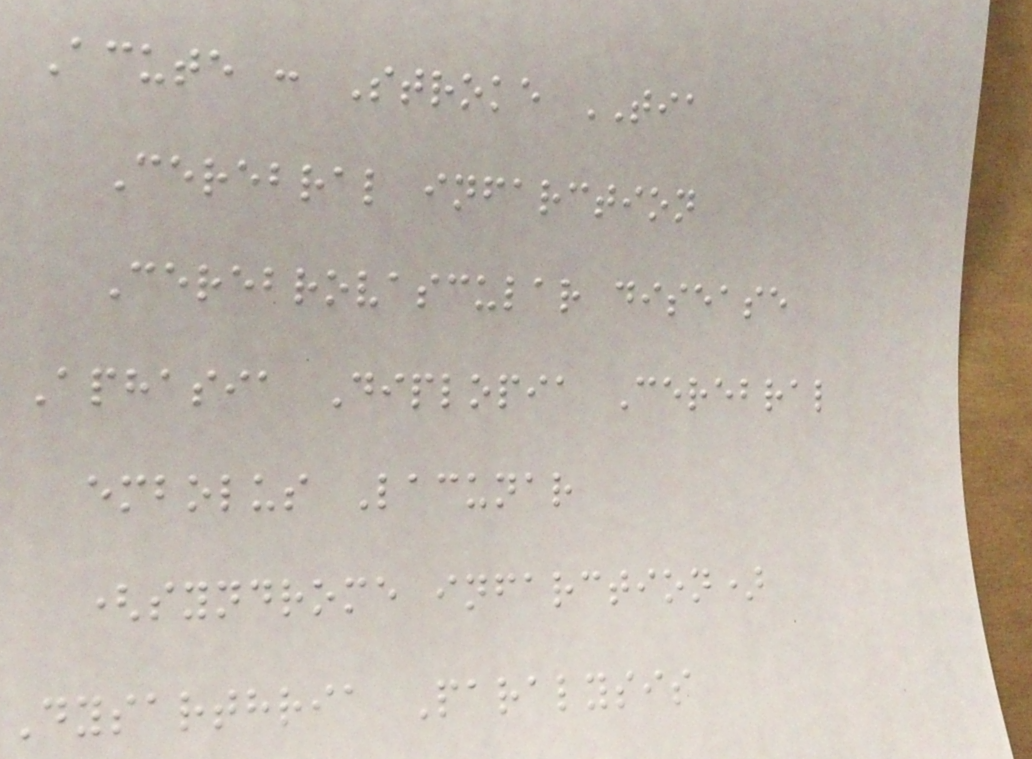Acute : Stroke TIA
Cerebral infarction
Cerebrovascular disease
Aphasia Diplopia Cerebral
embolus Lacunar
(syndrome infarction)
Dysarthria Paralysis
